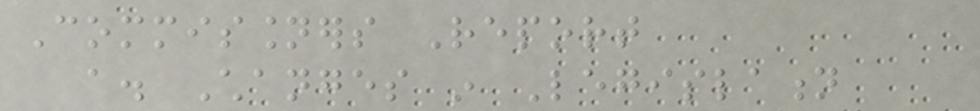Commissioners Report
a. Changes in Legislation
